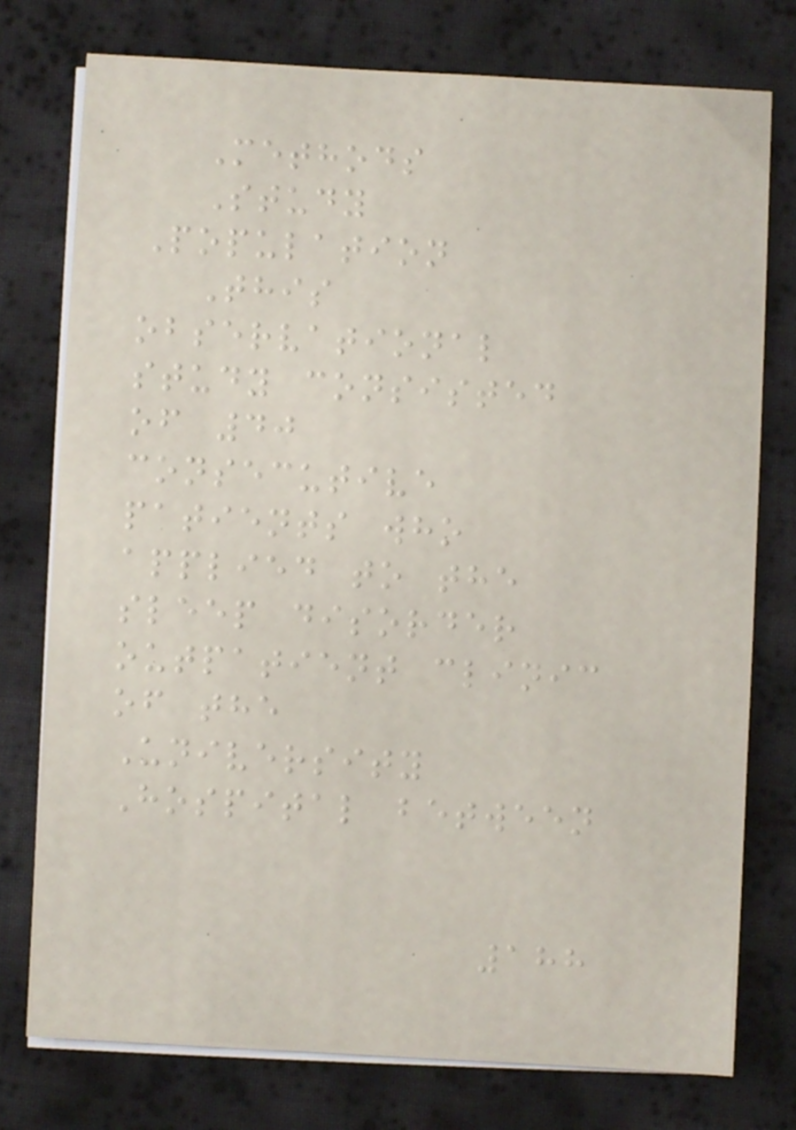Methods
Study
Population
This
observational
study consisted
of 40
consecutive
patients who
applied to the
sleep disorder
outpatient clinic
of the
University
Hospital between
188
